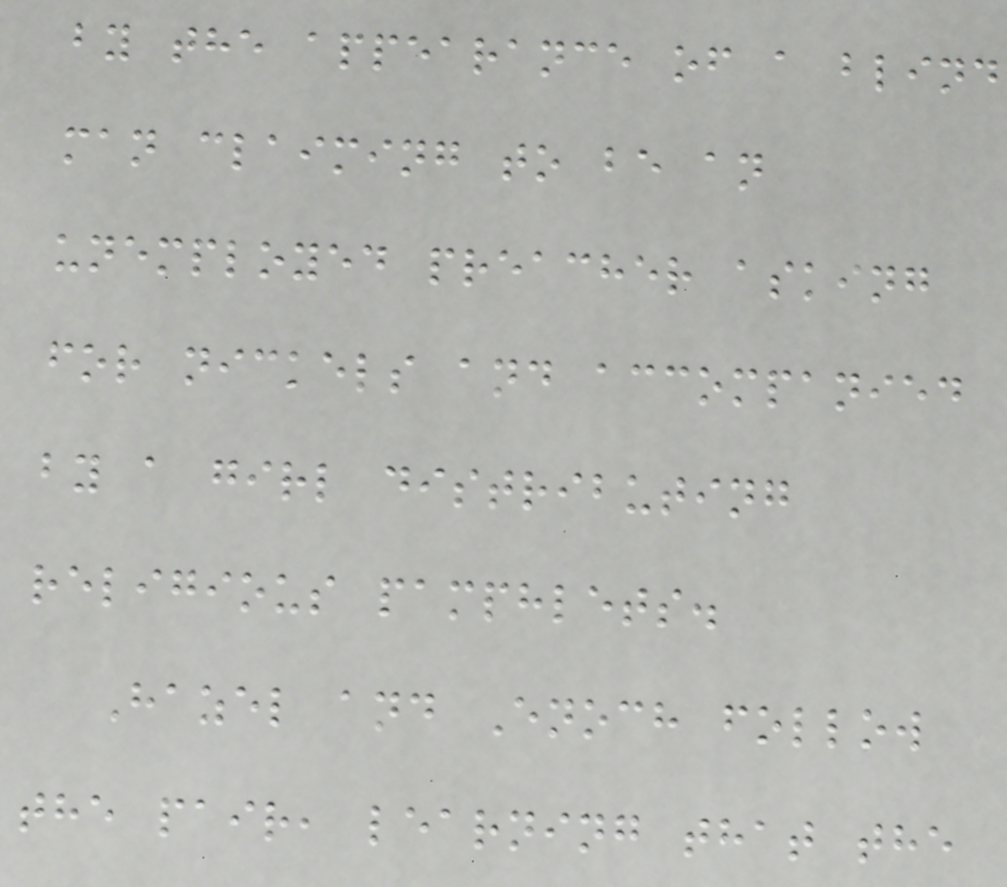by the appearance of a blind
man claiming to be an
unemployed preacher asking
for nickels and accompanied
by a girl distributing
religious pamphlets.
Hazel and Enoch follow
the pair, learning that the
